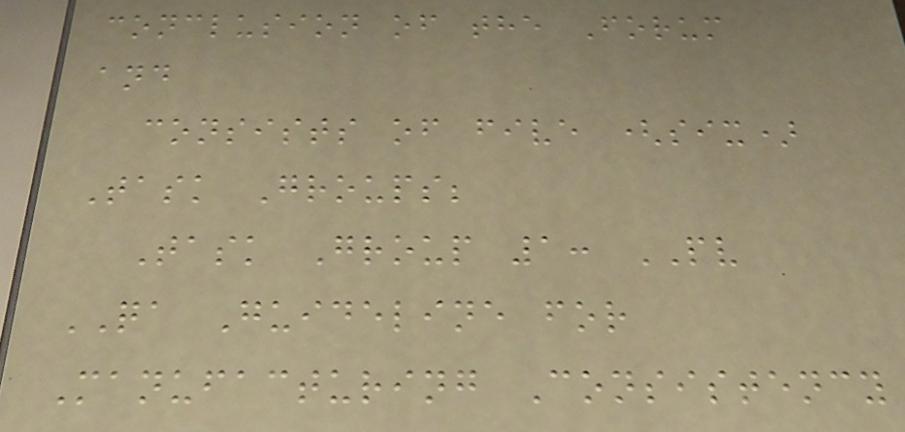conclusion of the Forum
and
consists of five (six)
Task Groups;
Task Group 1: PV
QA Guideline for
Manufacturing Consistency
